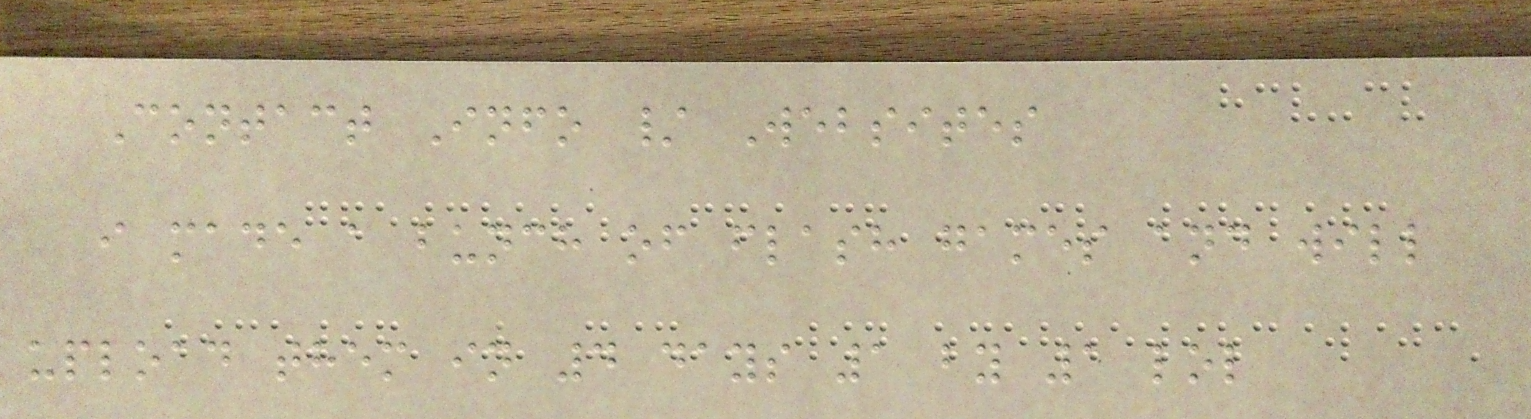Contact Info / Websites
i made a bunch of flash games and will
upload them in 4 days 1 by 1 lol
